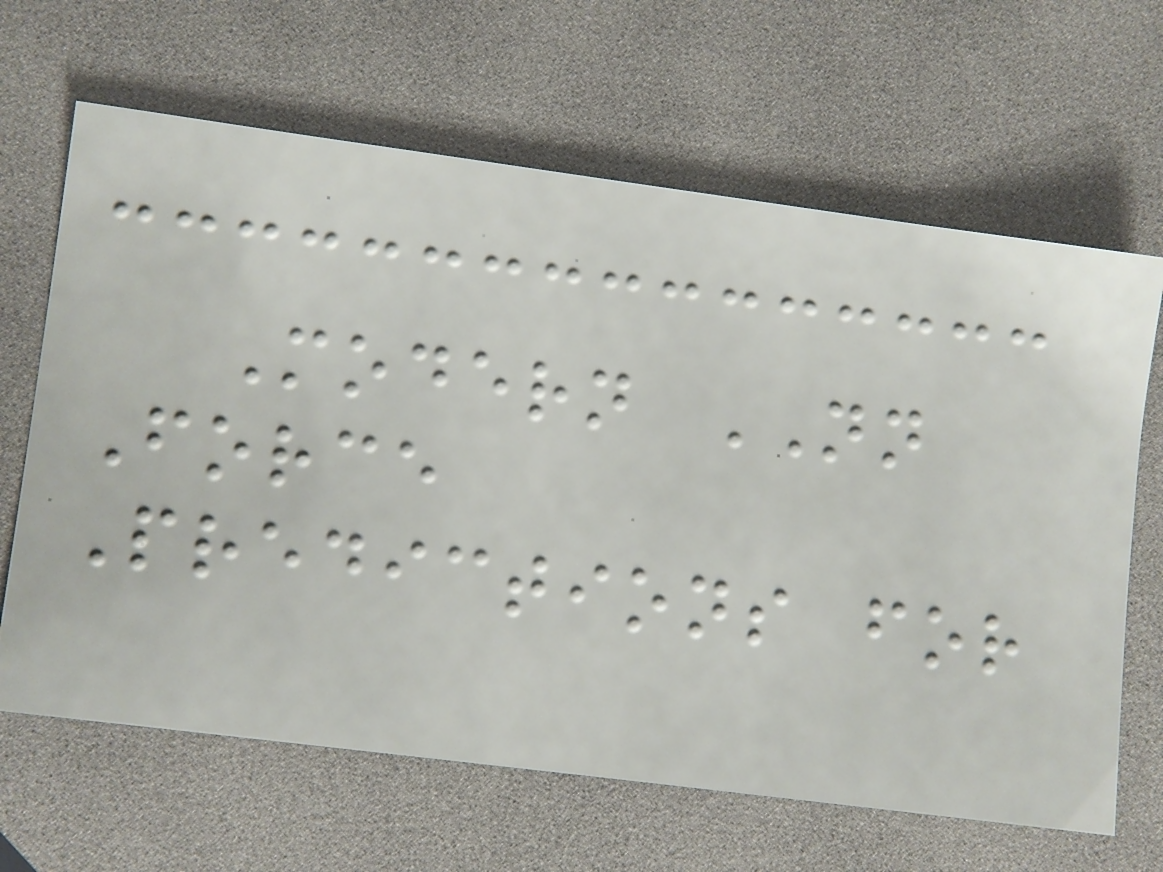Modern NN
Force
Predictions for
